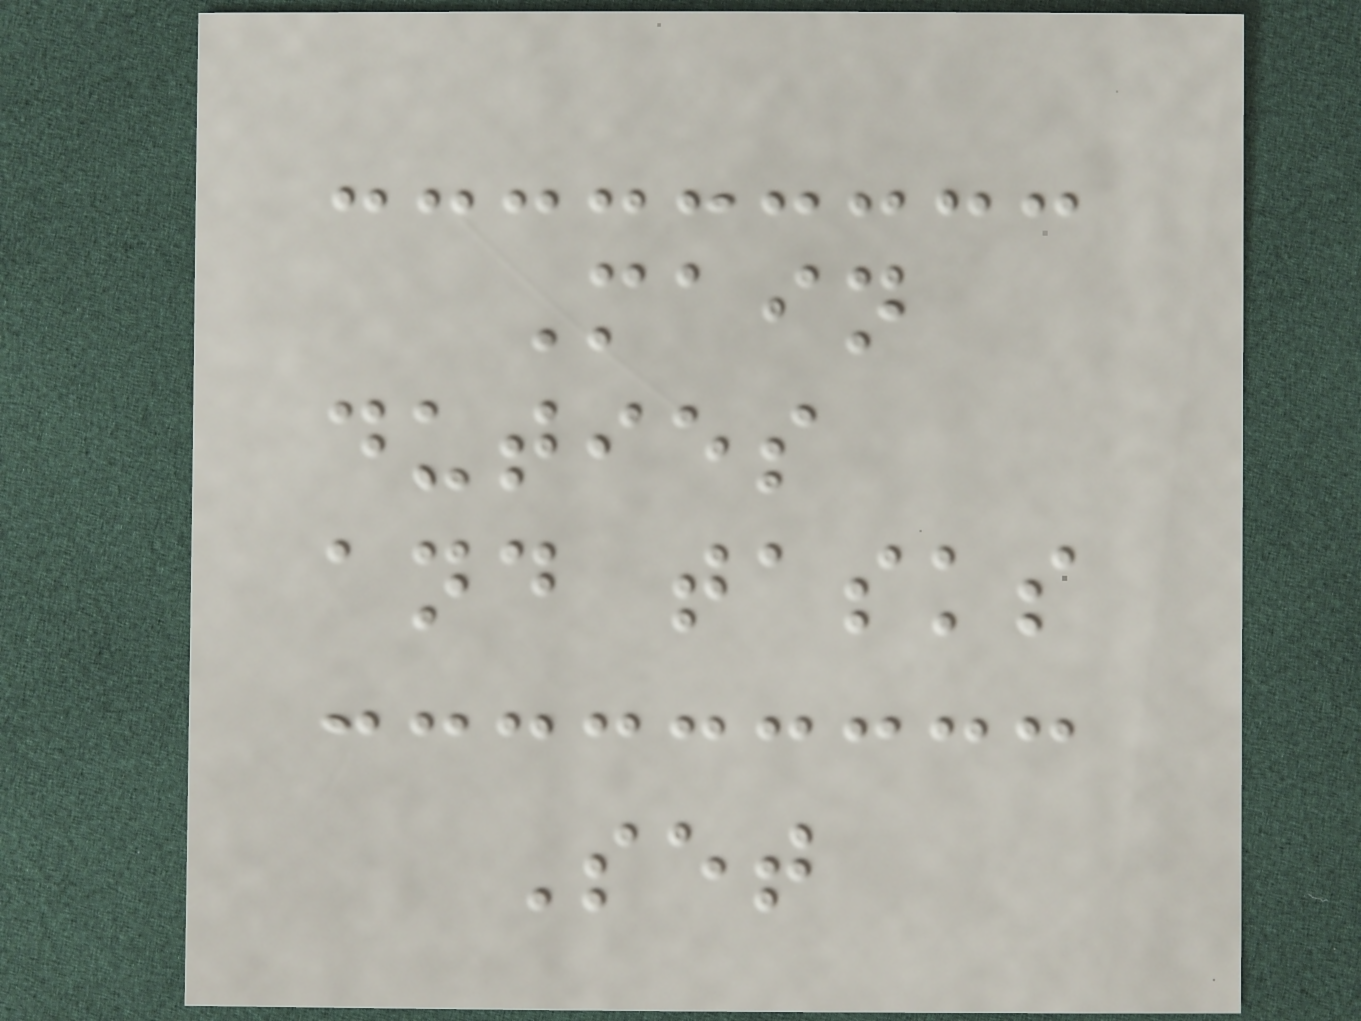Main
duties
and tasks
Set
